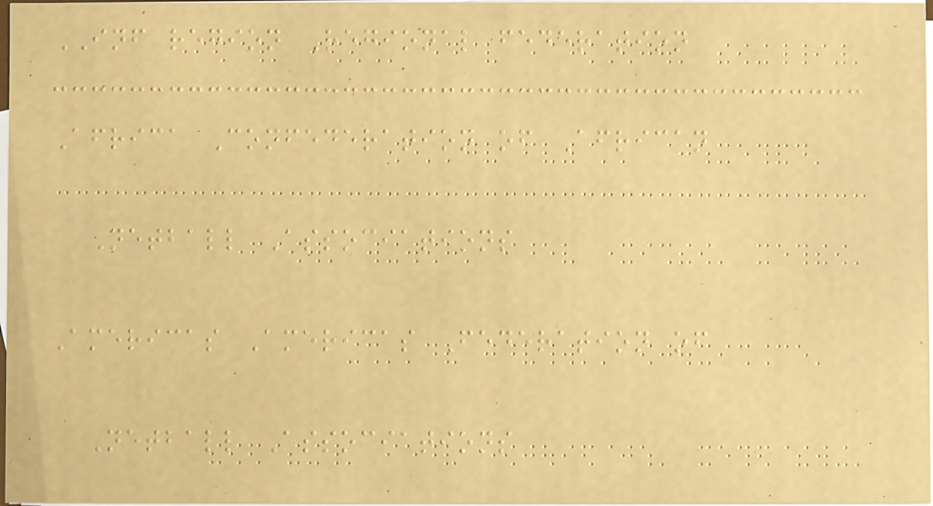INF region Regional federation
Africa Confederation of African
Netball Associations
Americas Americas Federation of
Netball Associations
